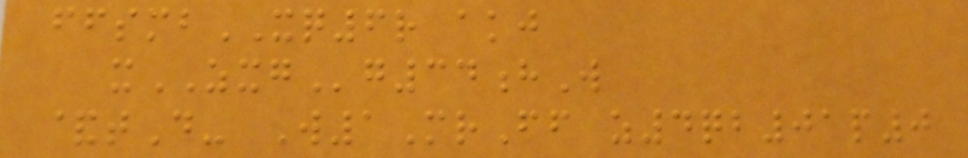ffsmbXQ6r akj
xZXGg34hW
&tD- W1MrFf z4qb01p0
